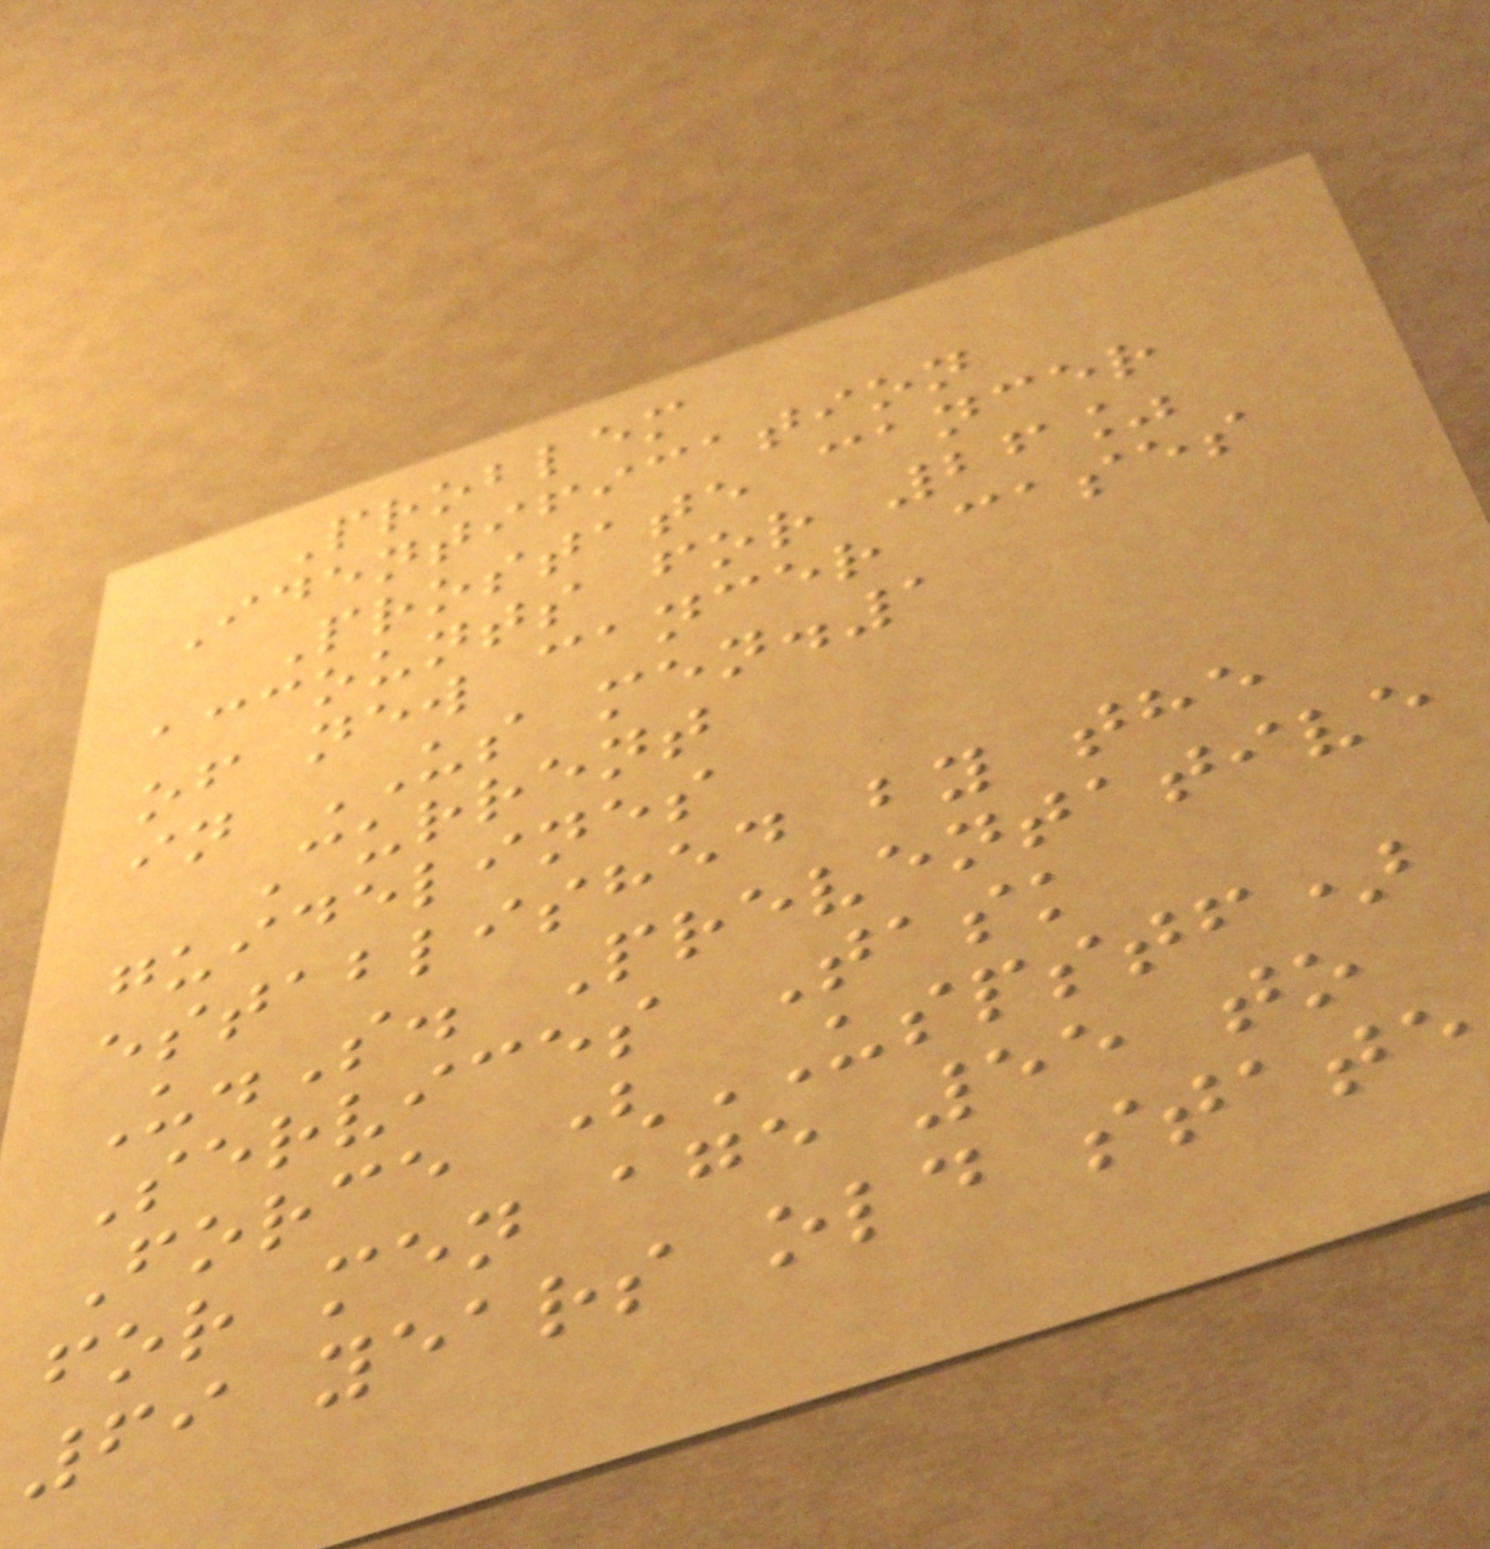Problem
Identification
Prostate cancer
accounts for 26%
of new cancer cases
in US men.1
Current
guidelines
established by the
U.S. Preventative
Services Task
Force (USPSTF)
for men age 55 to
69 years old state
